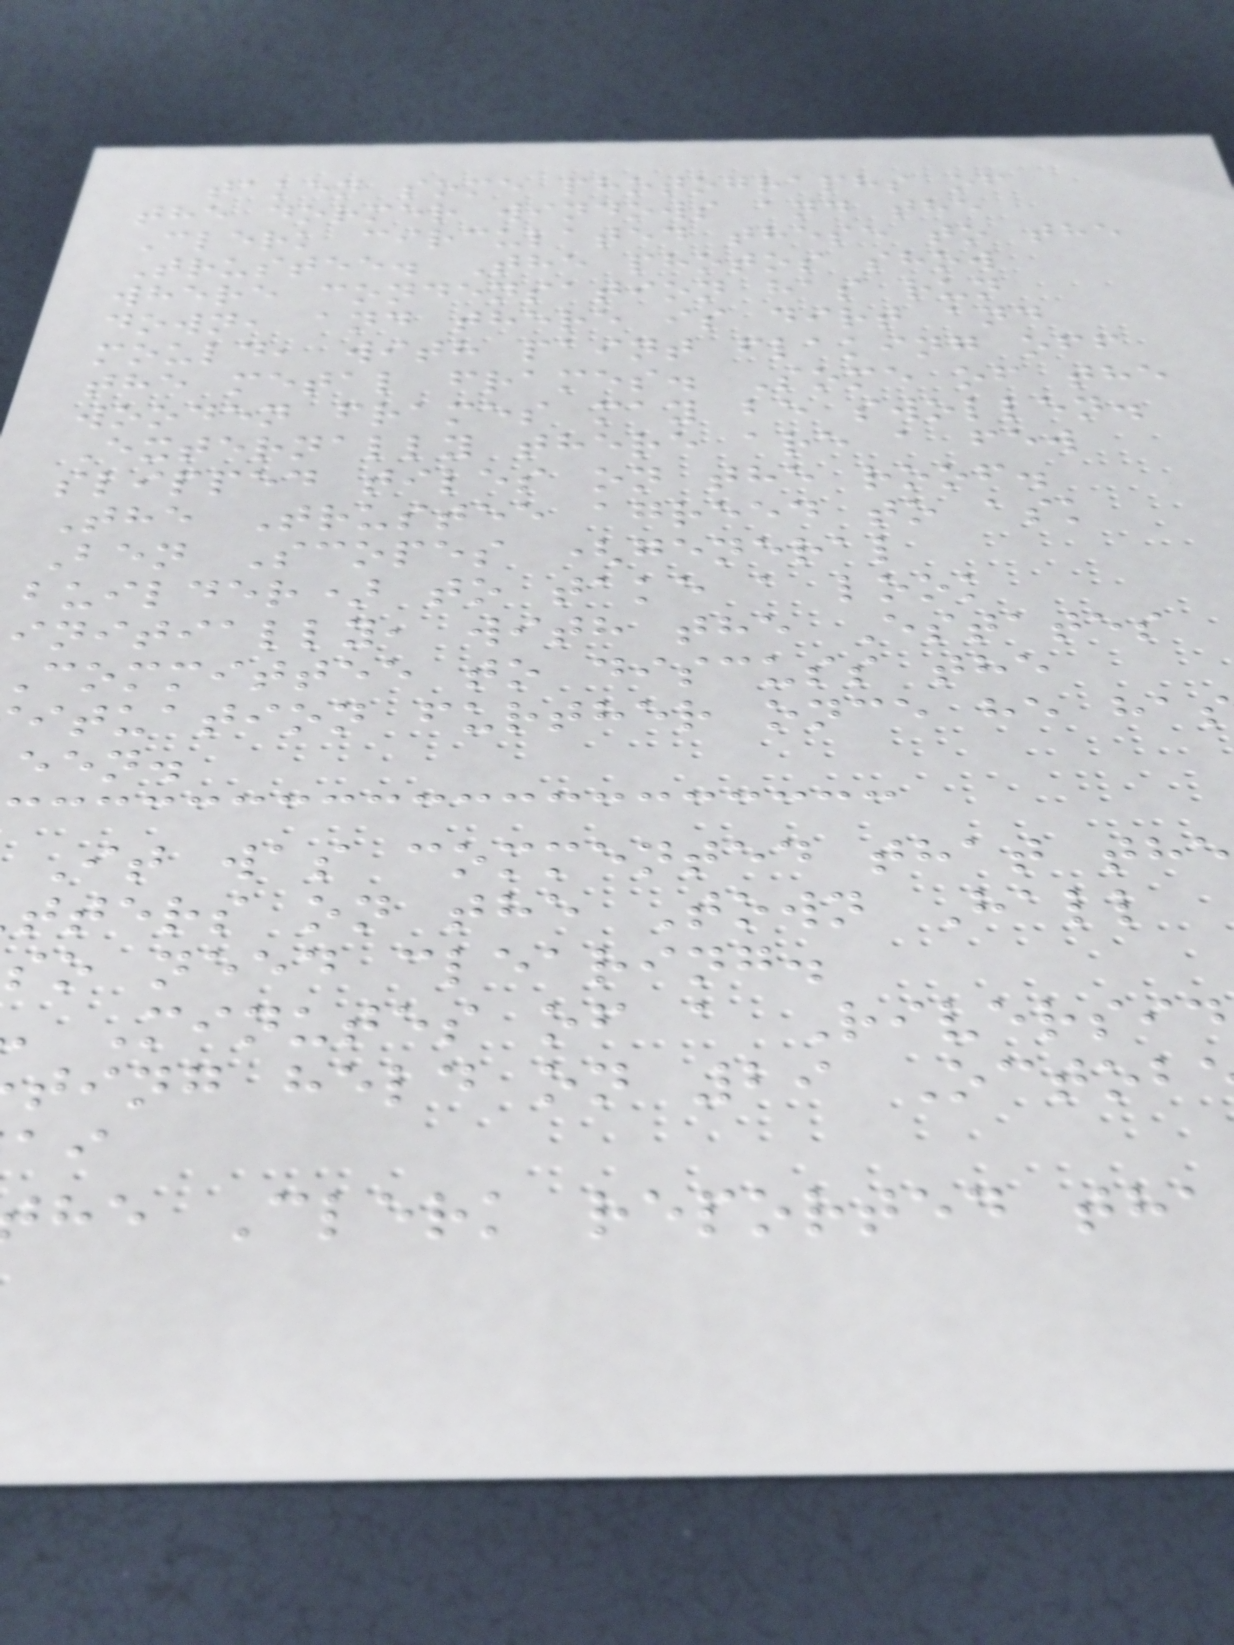taken some photographs of
the dormer windows and the
Clerk circulated these to the
Trustee. The photos show
where condensation has run
down, and there is dirt and
mould, with paint flaking off
the metal frames. Some of the
wooden frames may be swollen.
Externally there are a few
slipped tiles on the roof.
The Trustee agreed to ask
Ben Scopes (general
builder) to take a look
initially, with the Estates
committee to discuss the
ituation further once he ha
een.
It was commented that the
tters on the Town Hall
so need clearing.
Minutes of a Riversid
ting held on 29 Octob
he Clerk reported tha
